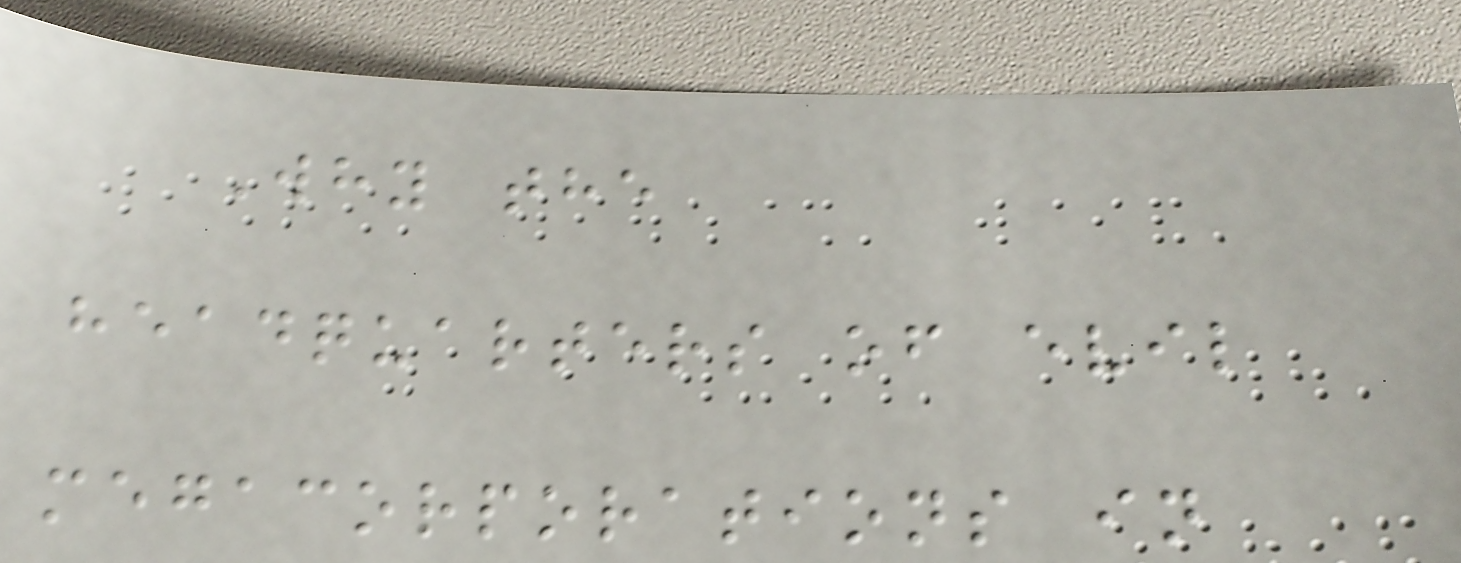Why the
headquarters of evil
megacorporations in
